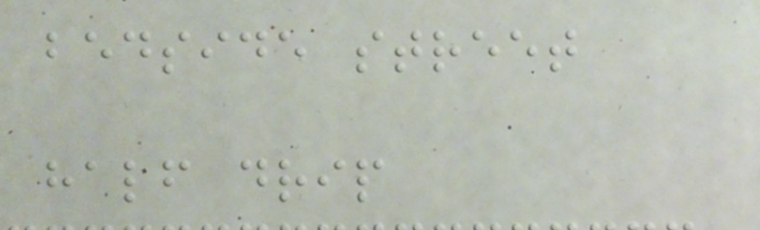bedside street
half drip
